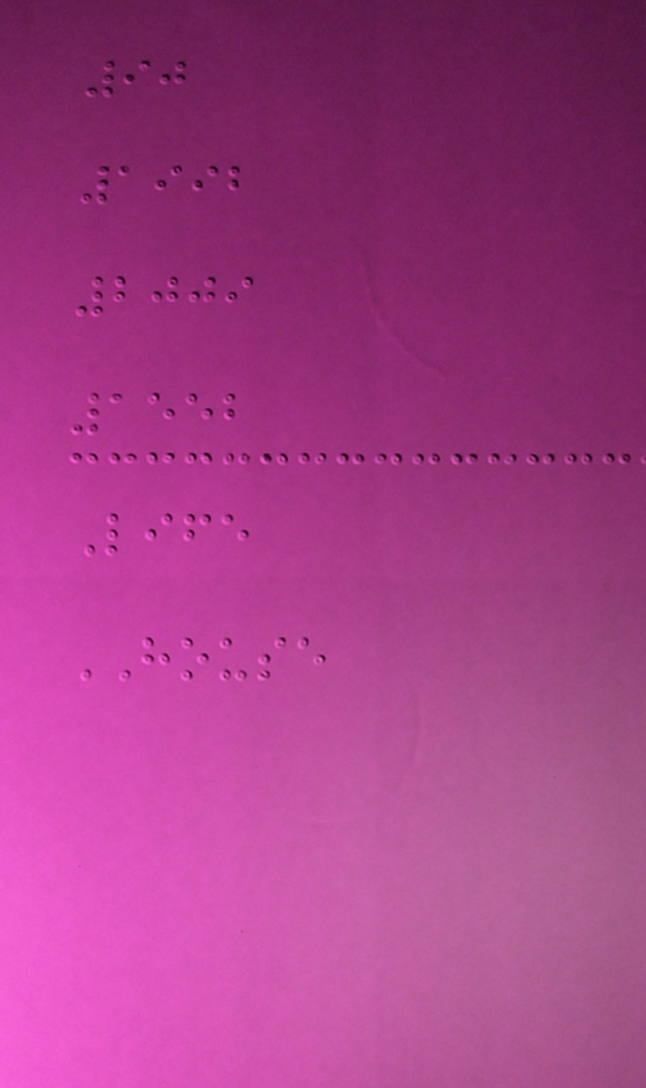90
1992
2009
1552
Life
HOUSE
